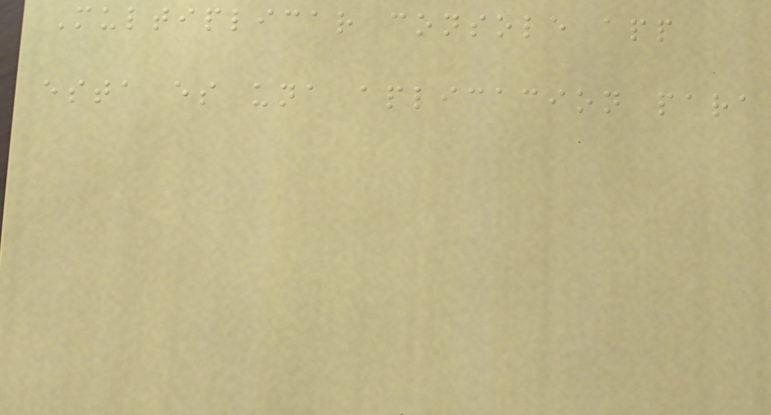Multiplicar console app
esta es una aplicacion para
